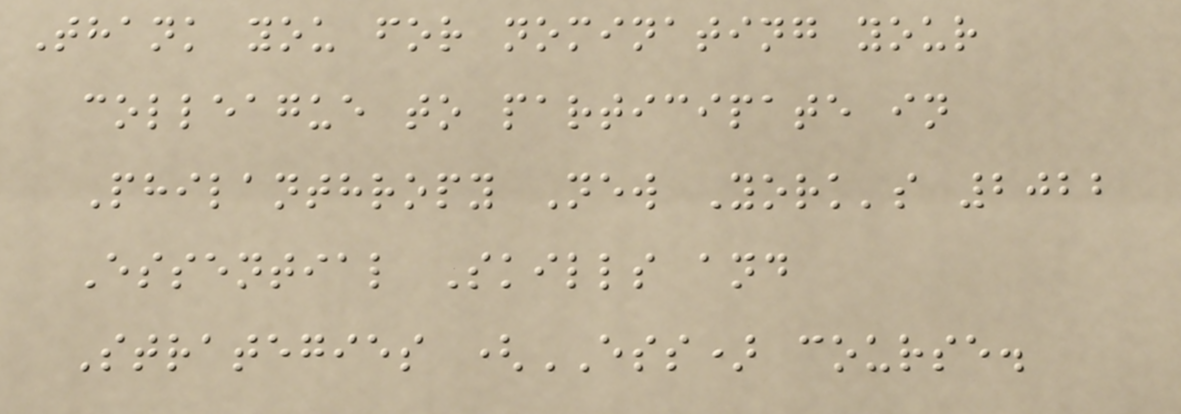Thank you for nominating your
colleague to participate in
Philanthropy New York's 2022
Essential Skills and
Strategies (ESS) course.
